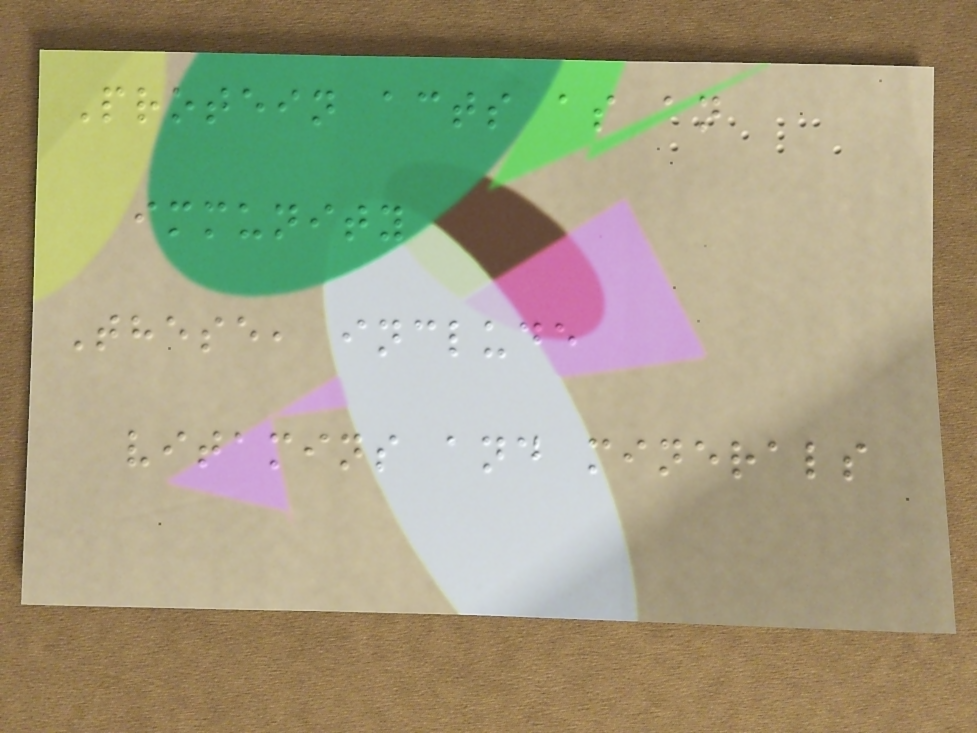Protein acts as an
immunity
These, include
vitamins and minerals
